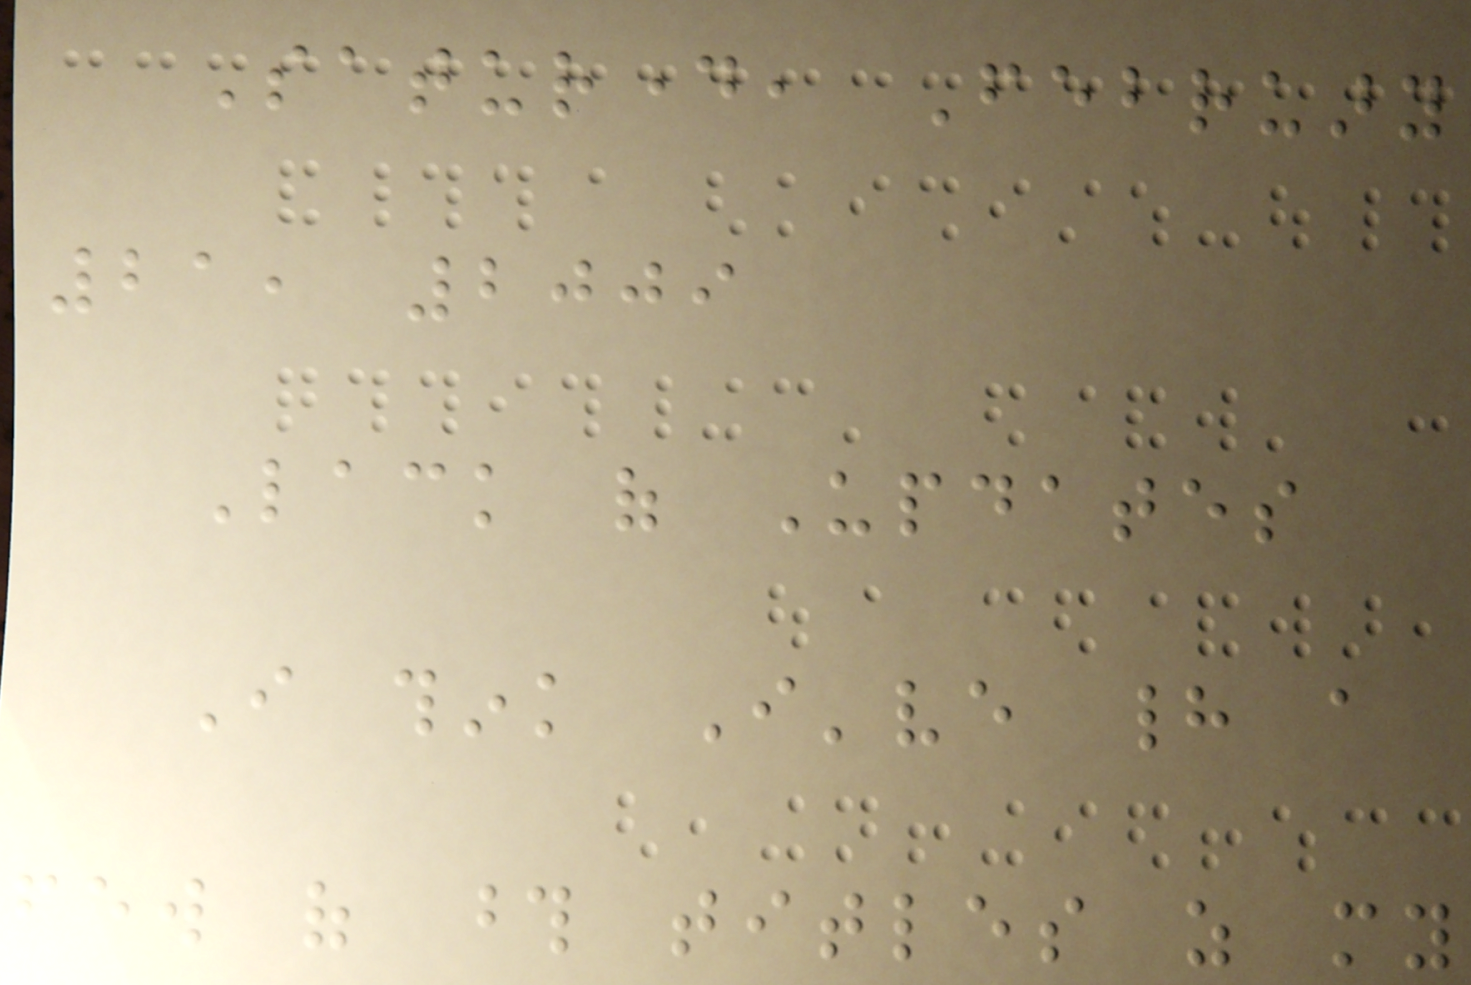Saturday, February
21, 2009
Lack of Updates
I think I've had a
few of those titles as my
